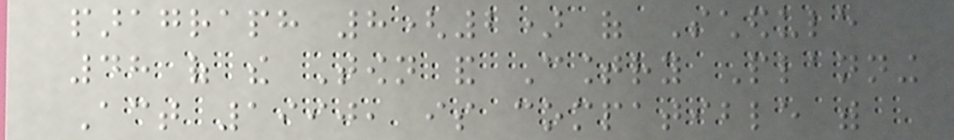paragraph 8(2) of Schedule
48 of the Town and Country Planning
Act 1990, is compatible with
